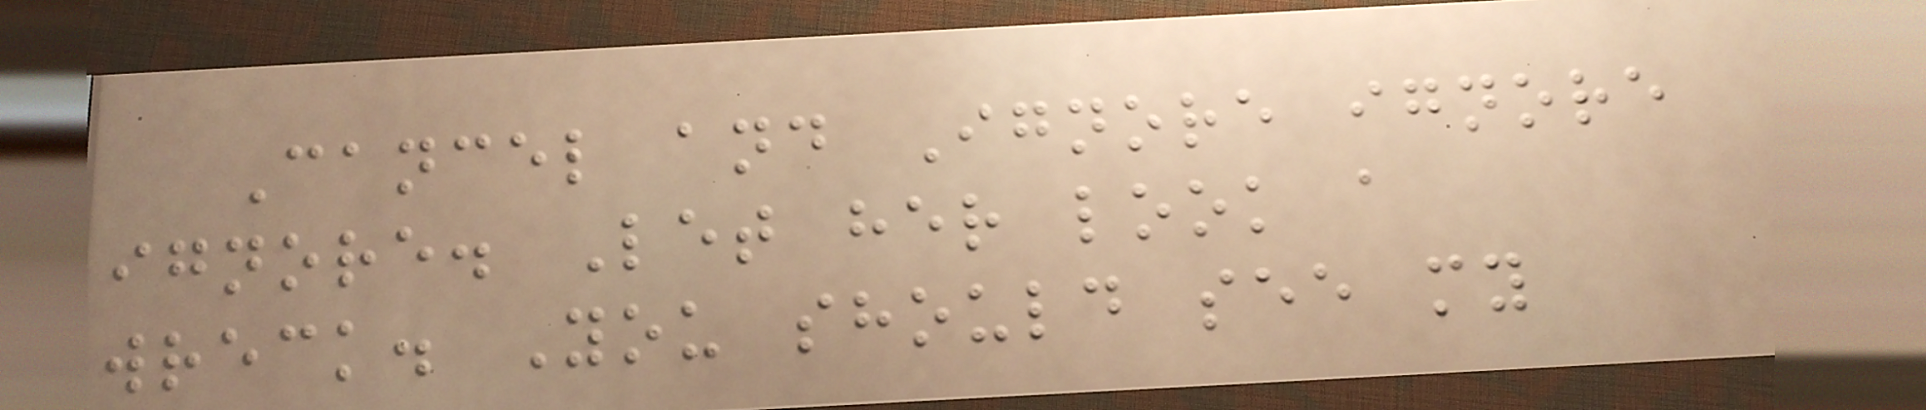Cancel and Ignore ignore
ignore. Let her look a
wreck. You should see my
